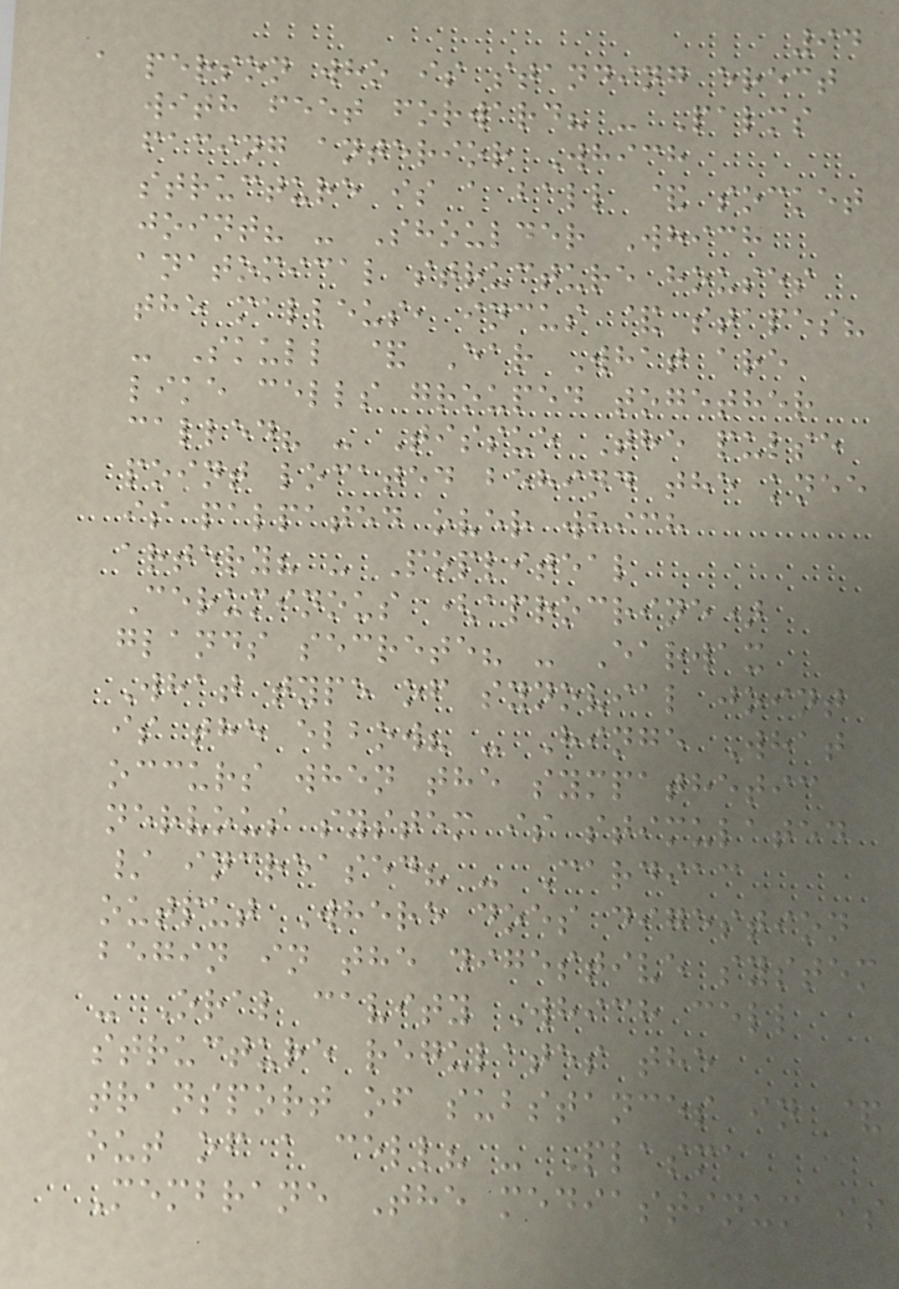94
a person who is standing erect
with feet forward? - Palms
facing anterior Which
structure is a ball & socket
joint? - Shoulder Which
anatomical structure houses
the malleus, incus & stapes?
- Skull & Ear What are
like cells grouped together
called? - Tissue The pulse
point located behind the knee
is palpated over which
artery? - Popliteal
Ceruminous (aprocrine)
glands secrete? - Earwax
What type of synovial joint
is the elbow? - Hinge What
occurs when the sympathetic
nervous system is stimulated
/ increased? - Cardiac
output Where does digestion
begin in the digestive system
- Oral cavity Which cell
structure regulates the
transport of substances in &
out of a cell? - Plasma
Membrane The mediastinum is
